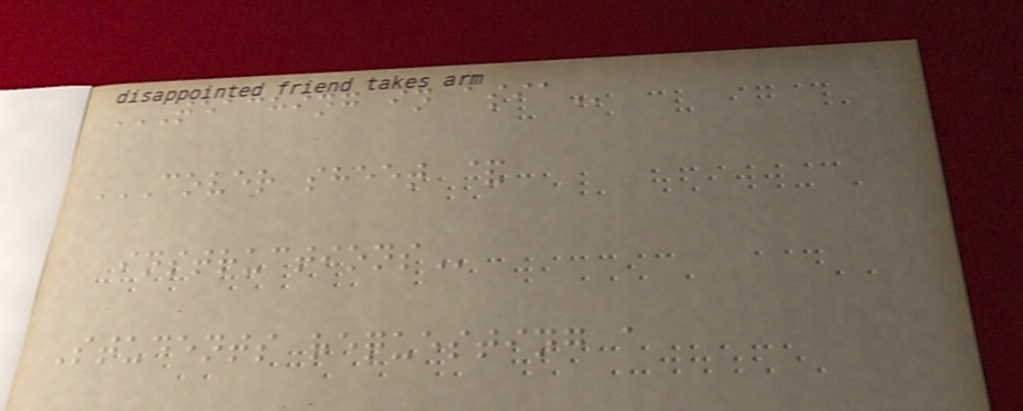TEACHING IN ASIA
COVER SHEET &
INSTRUCTIONS
Students requesting a
